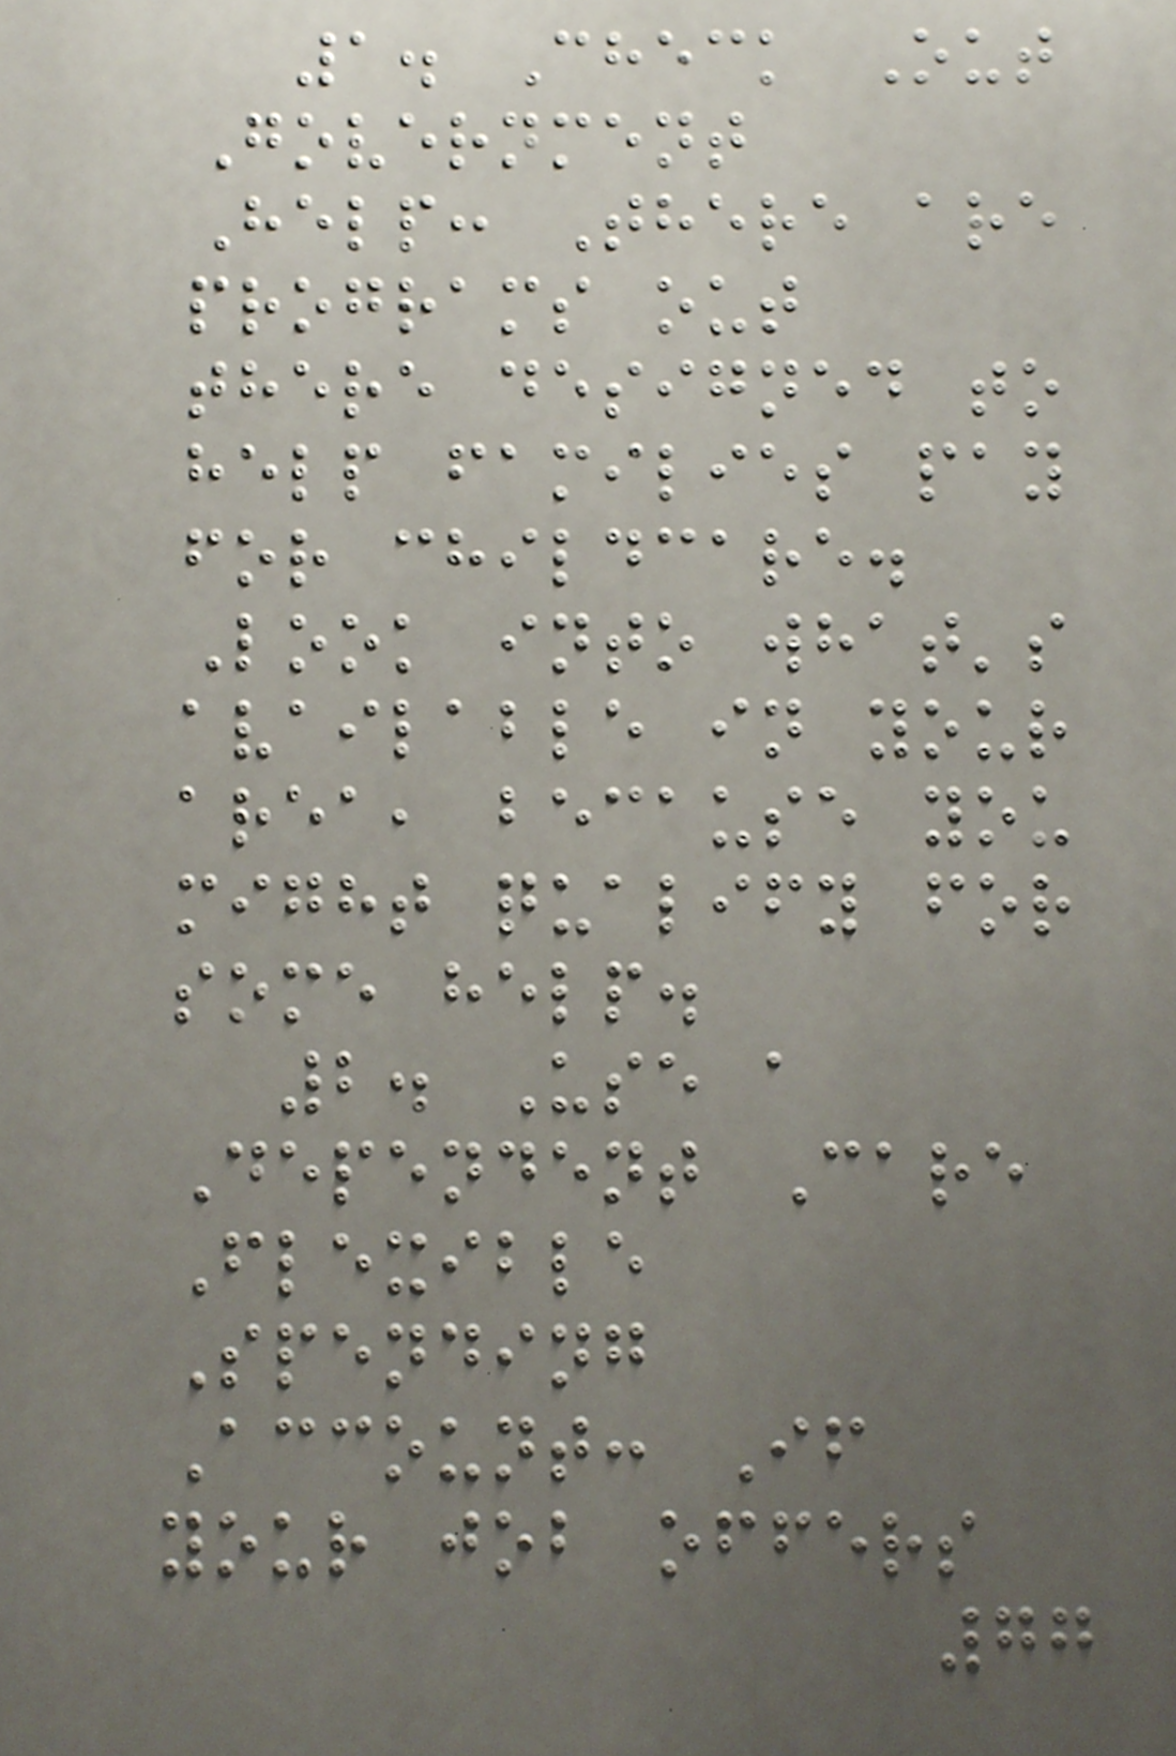1. Check Out
Government
Help: There are
programs out
there designed to
help families pay
for childcare.
Look into what's
available in your
area, because you
might qualify for
some help.
2. Use a
Dependent Care
Flexible
Spending
Account: If
your job offers
77
